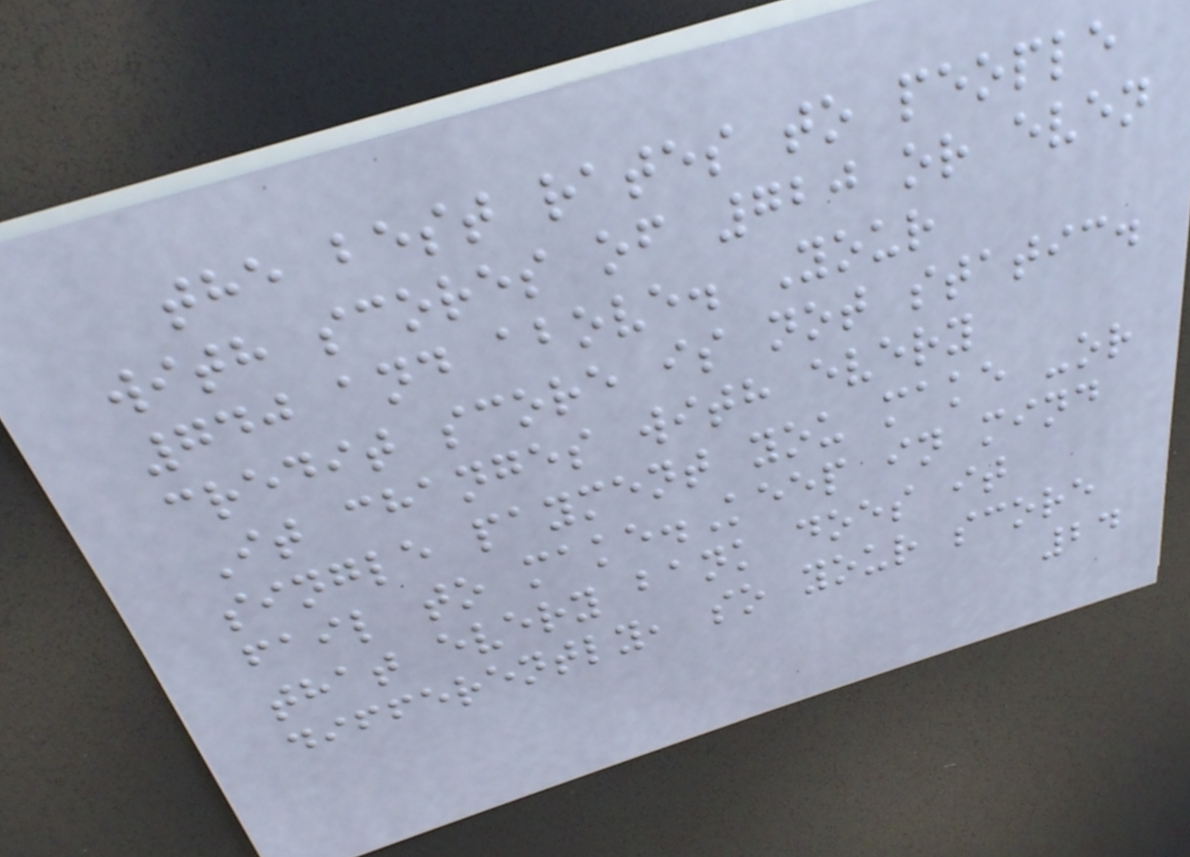the best rates to people
with scores of 720 or even
740 and above. Your
credit score is not static.
It changes with every
single payment you make -or
fail to make.Keep in mind
that every bank does it
differently, so your score
24
